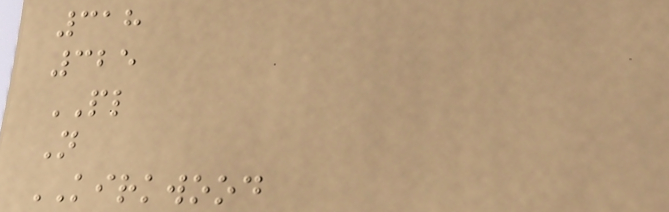318
325
PL
N
KIRKWOOD
